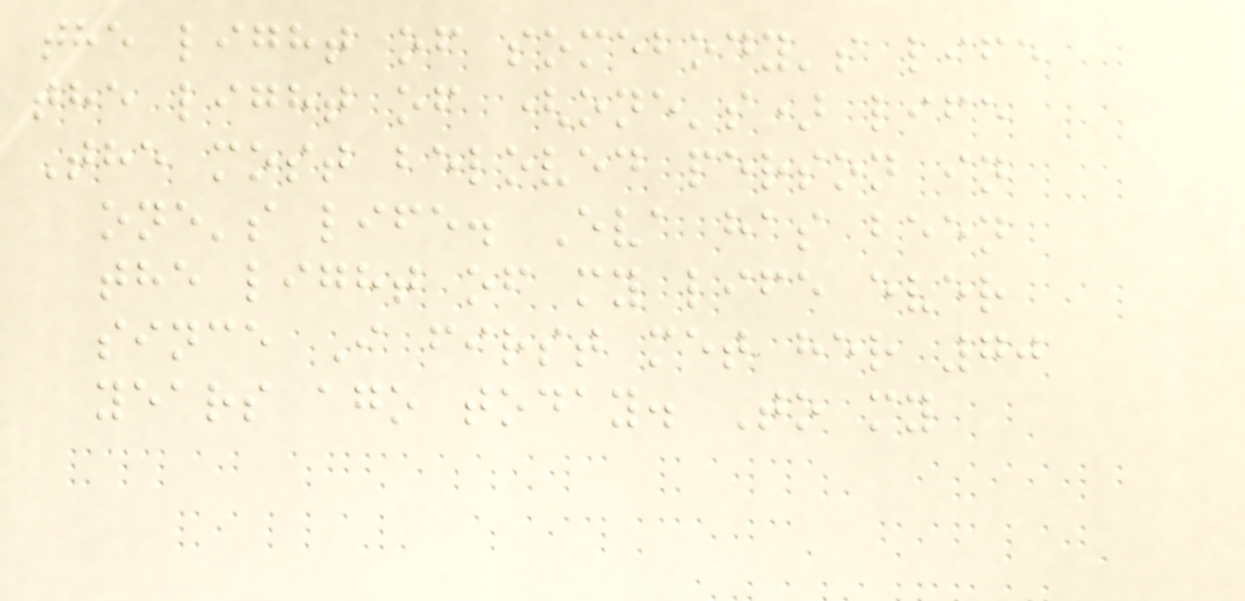the light of somebody's life
the light of (one's) life
The most beloved person in
one's life. Eva has been
the light of my life ever
since I first met her 70
years ago today. To my
